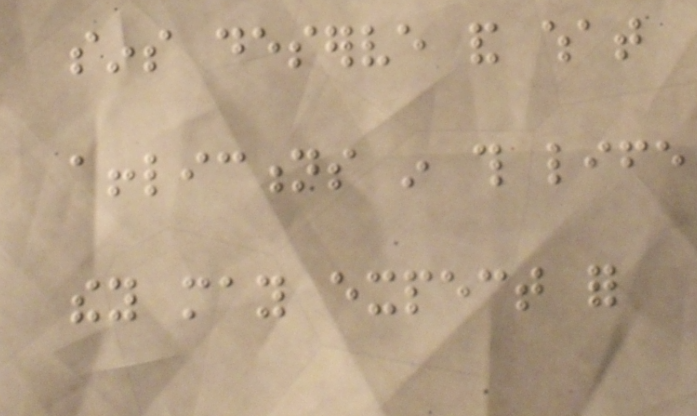sins deserve and what
afflictions in this life
they may expect for
